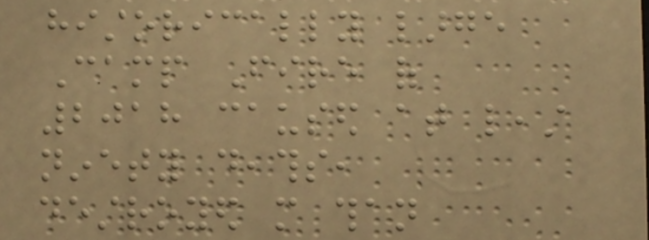historically large
Camp Fire of
2018 caused at least
ninety deaths,
destroyed more than
